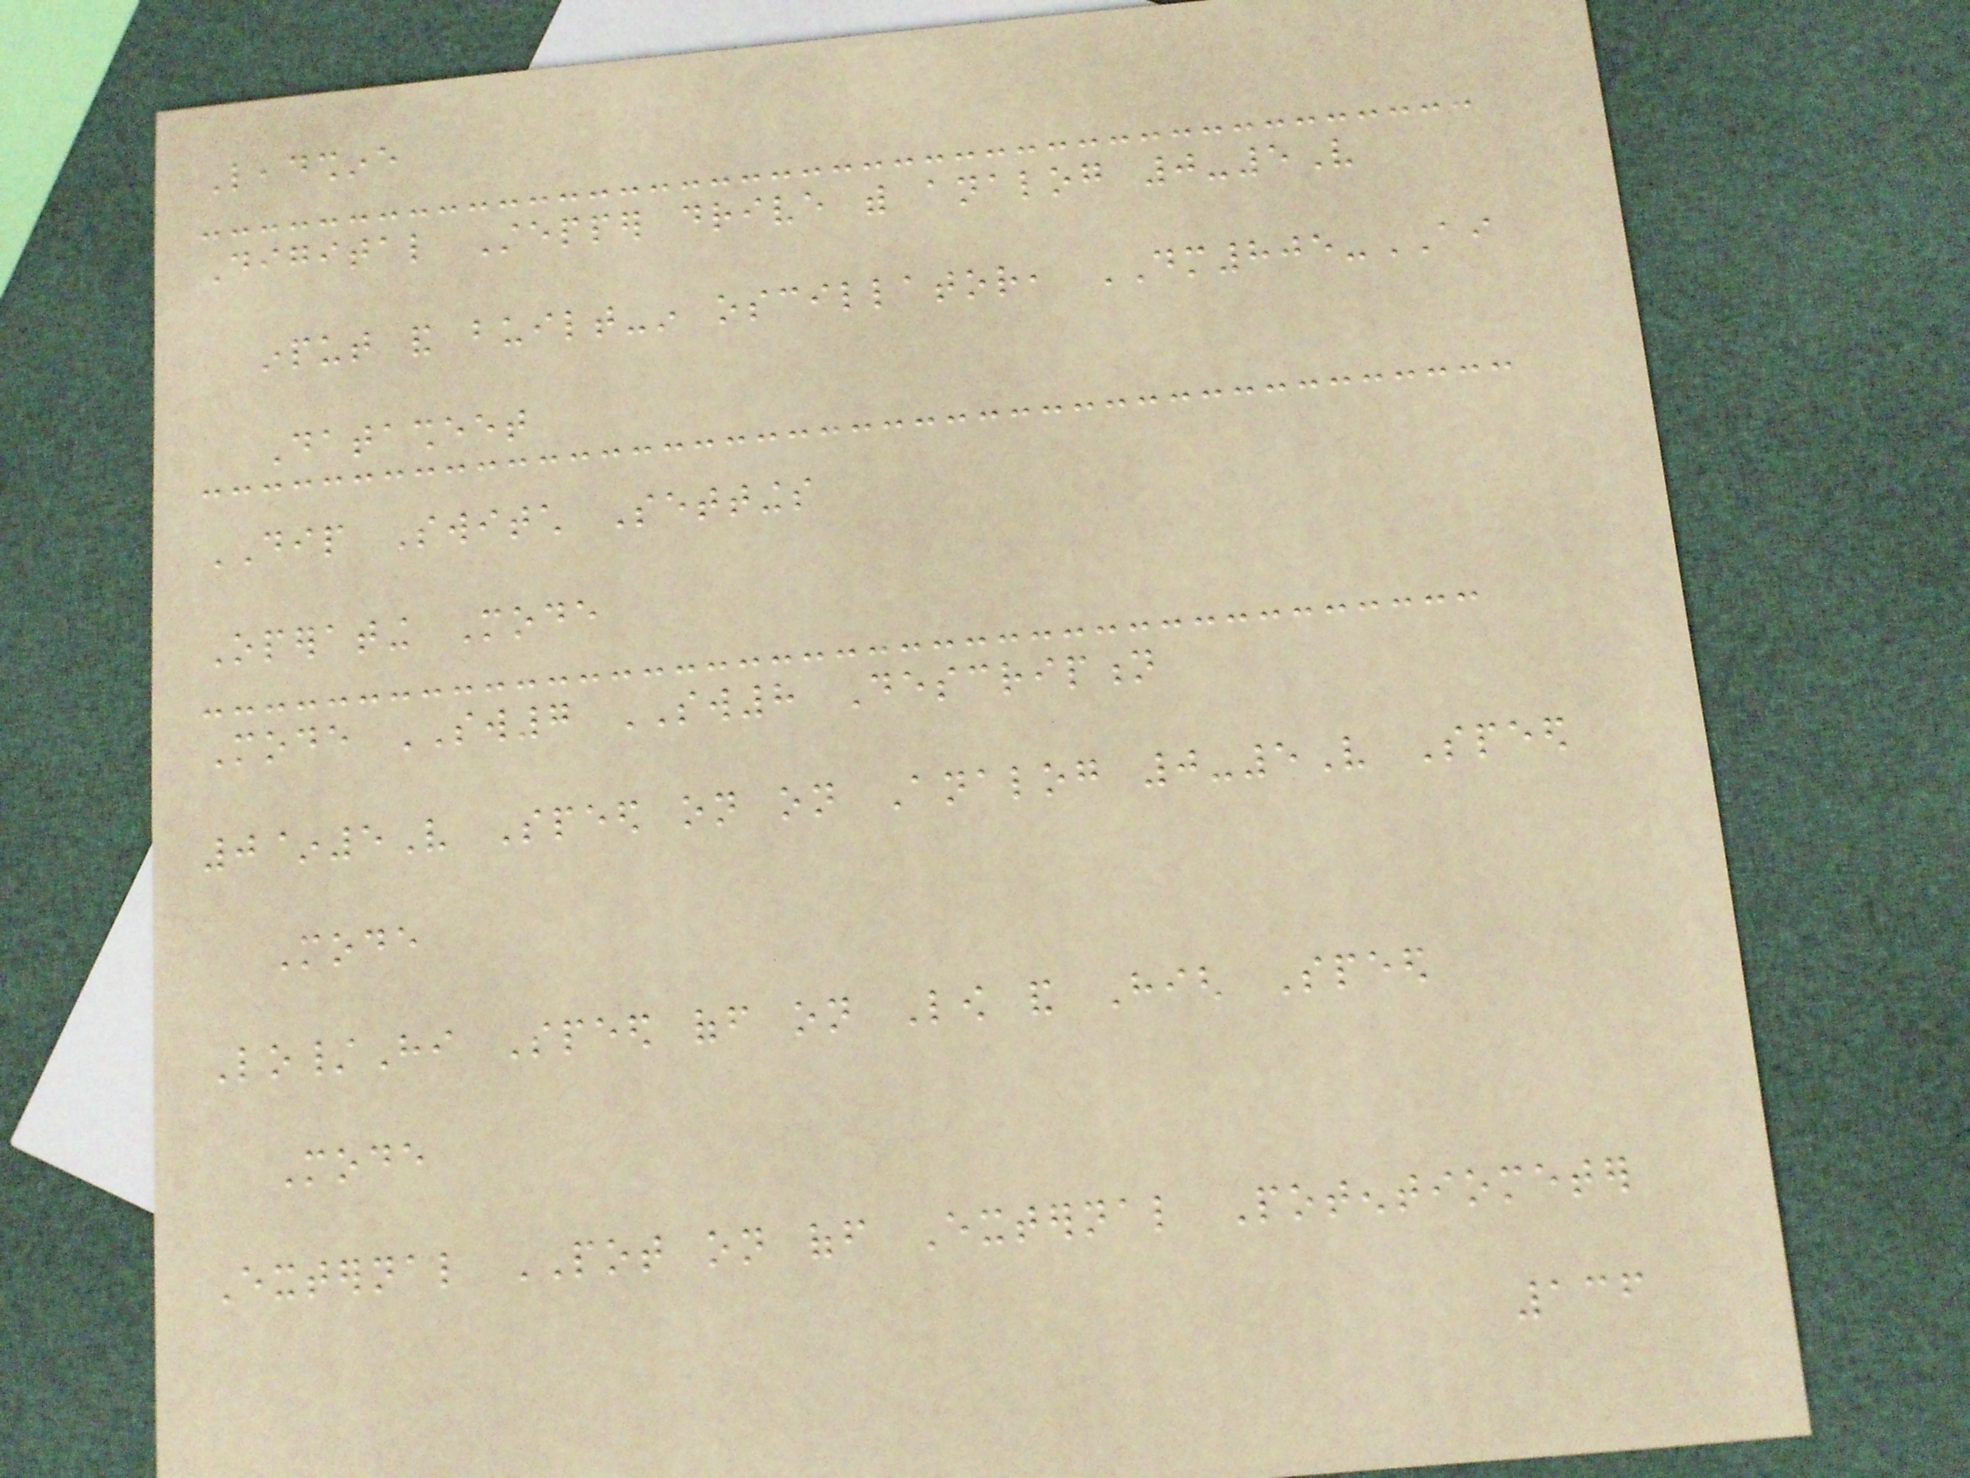Leadshine
Digital Stepper drive with analog 0-5V
input and built-in oscillator, DM805-AI
Datasheet
DIP Switch Settings
Operating Mode
Mode SW7 SW8 Description
0~5V Speed on on Analog 0-5V Speed
Mode
Lo/Hi Speed off on Low and High Speed
Mode
External POT on off External Potentiometer
136
